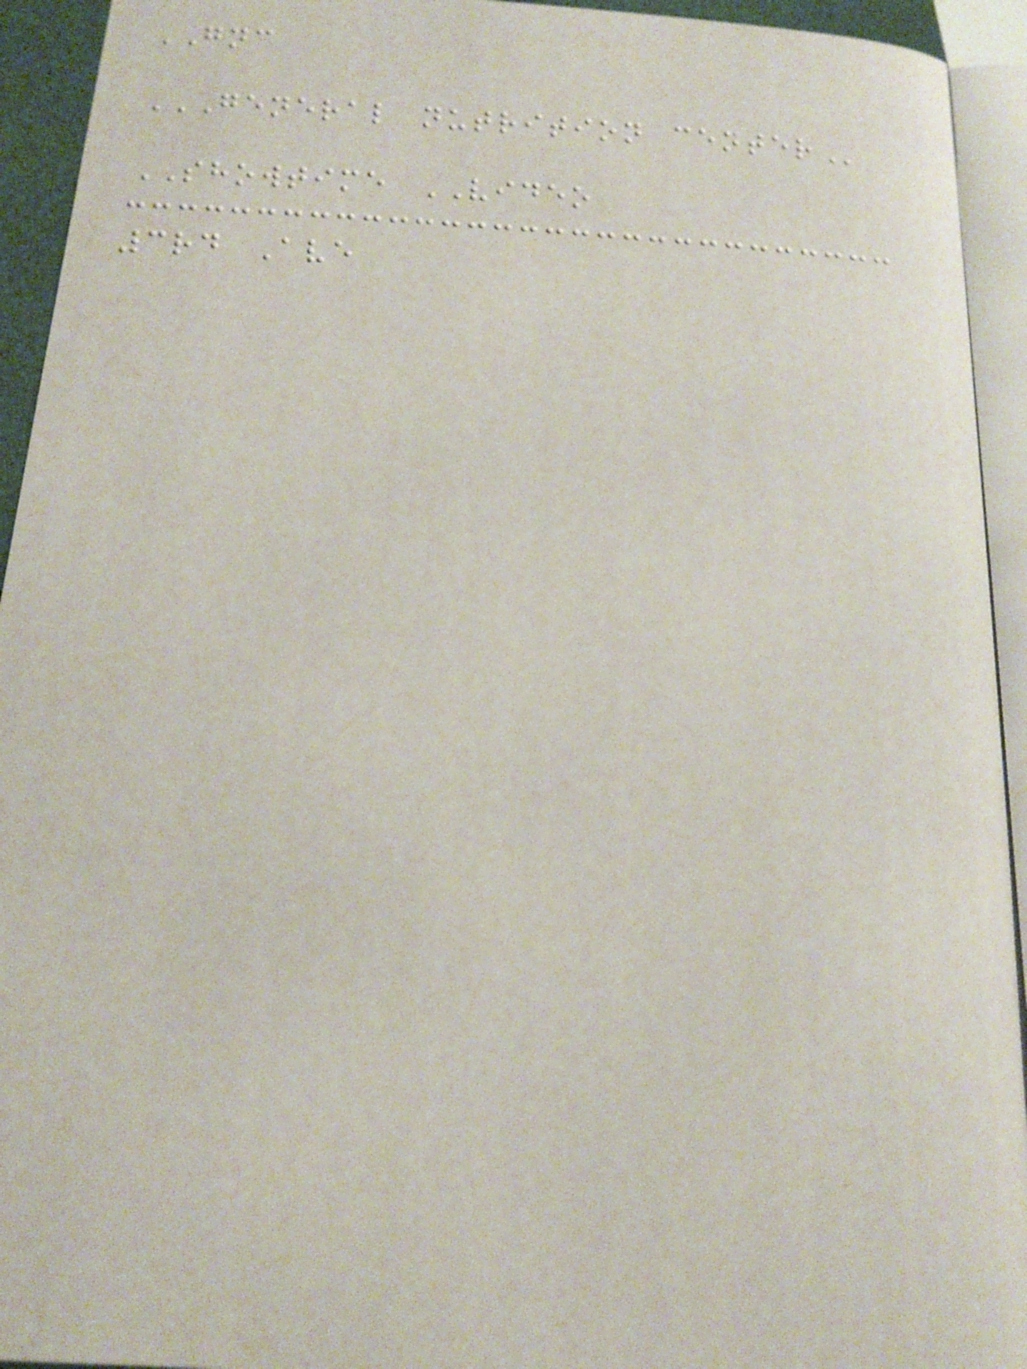GNC
GENERAL NUTRITION CENTER
SHOWTIME VIDEO
3rd Ave
